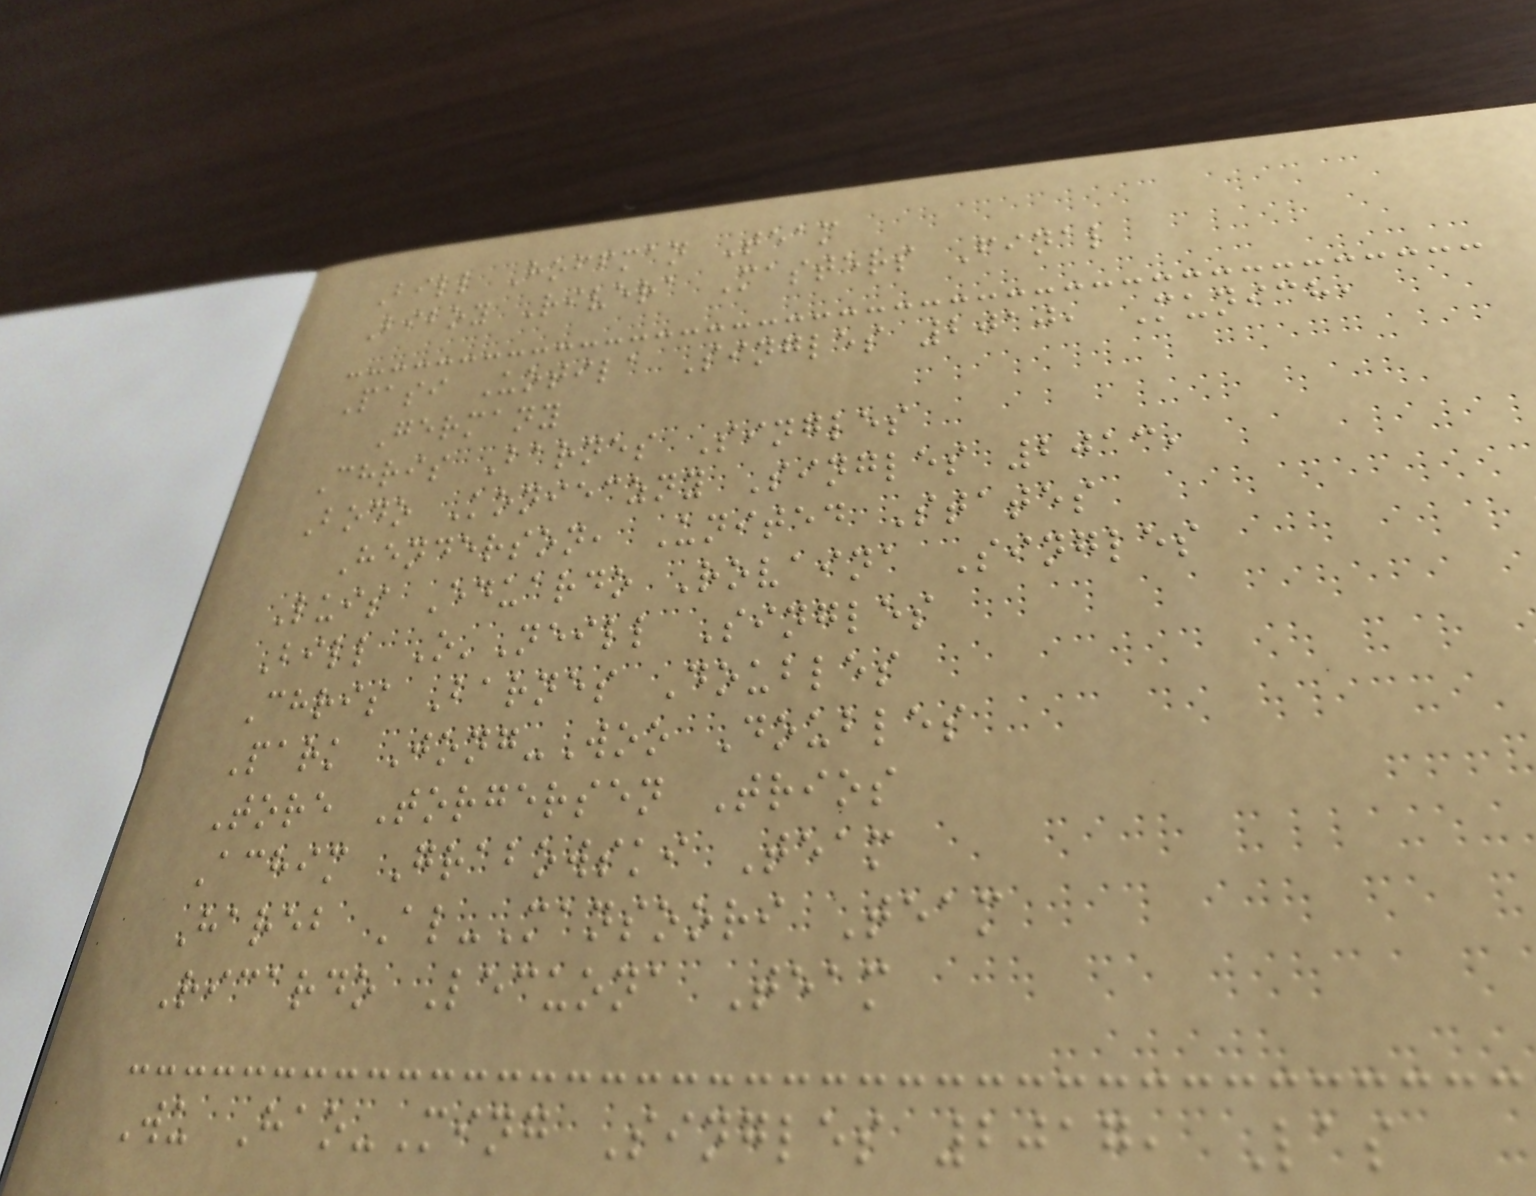Bill Hoffman Team
Biboy Rivera Masters Final
Pasi Uotila Singles 2010, Munich,
Germany
Chris Barnes Singles
Bodo Konieczny Singles 2013,
Henderson, United States
Luis Eduardo Rovaina Singles
Bill O'Neill Singles
Chris Barnes Doubles
Park Jong-Woo Doubles
Tore Torgersen Trios
Achim Grabowski Team
Hareb Al-Mansoori Team
Ricardo Lecuona Team
Wu Hao-Ming Singles 2017, Las
